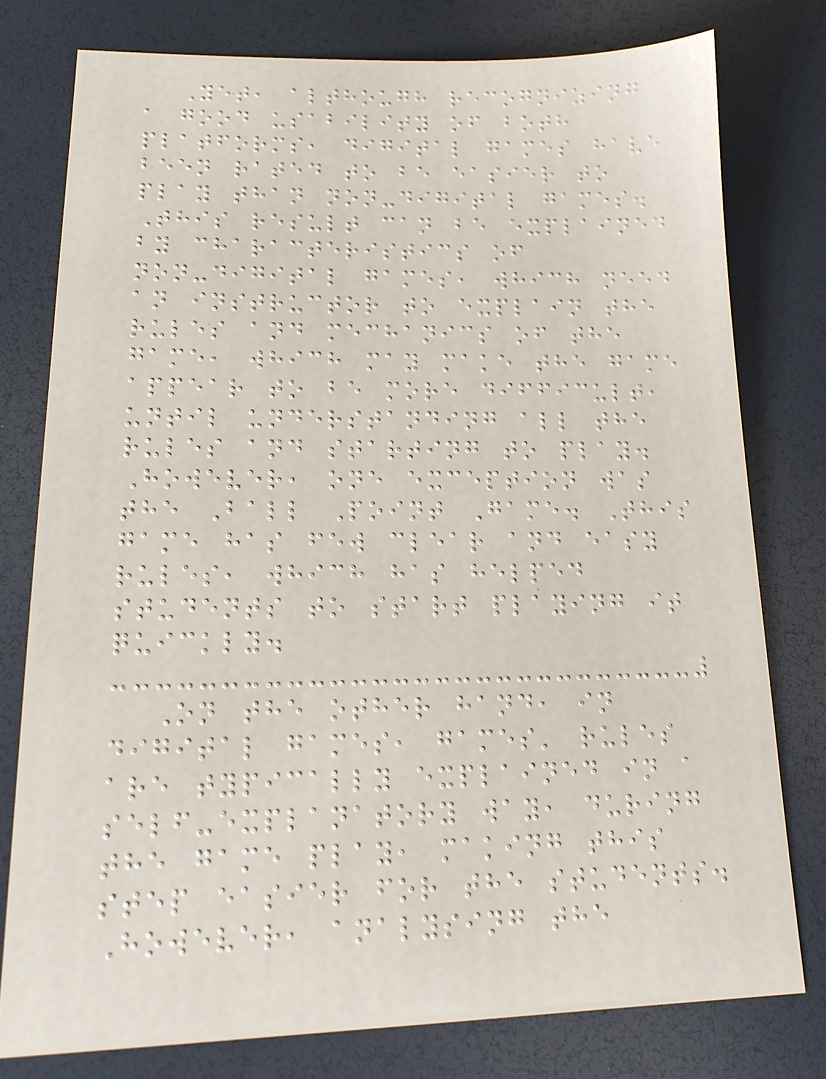Yet, although recognizing
a good usability of both
platforms, digital games have
been rated to be easier to
play than non-digital games.
This result can be explained
by characteristics of
non-digital games, which need
an instructor to explain the
rules and mechanics of the
game, which may make the game
appear to be more difficult,
until understanding all the
rules and starting to play.
However, one exception was
the Ball Point Game. This
game has few clear and easy
rules, which has helped
students to start playing it
quickly.
On the other hand, in
digital games, games' rules
are typically explained in a
self-explanatory way, during
the game play, making this
step easier for the students.
However, analysing the
